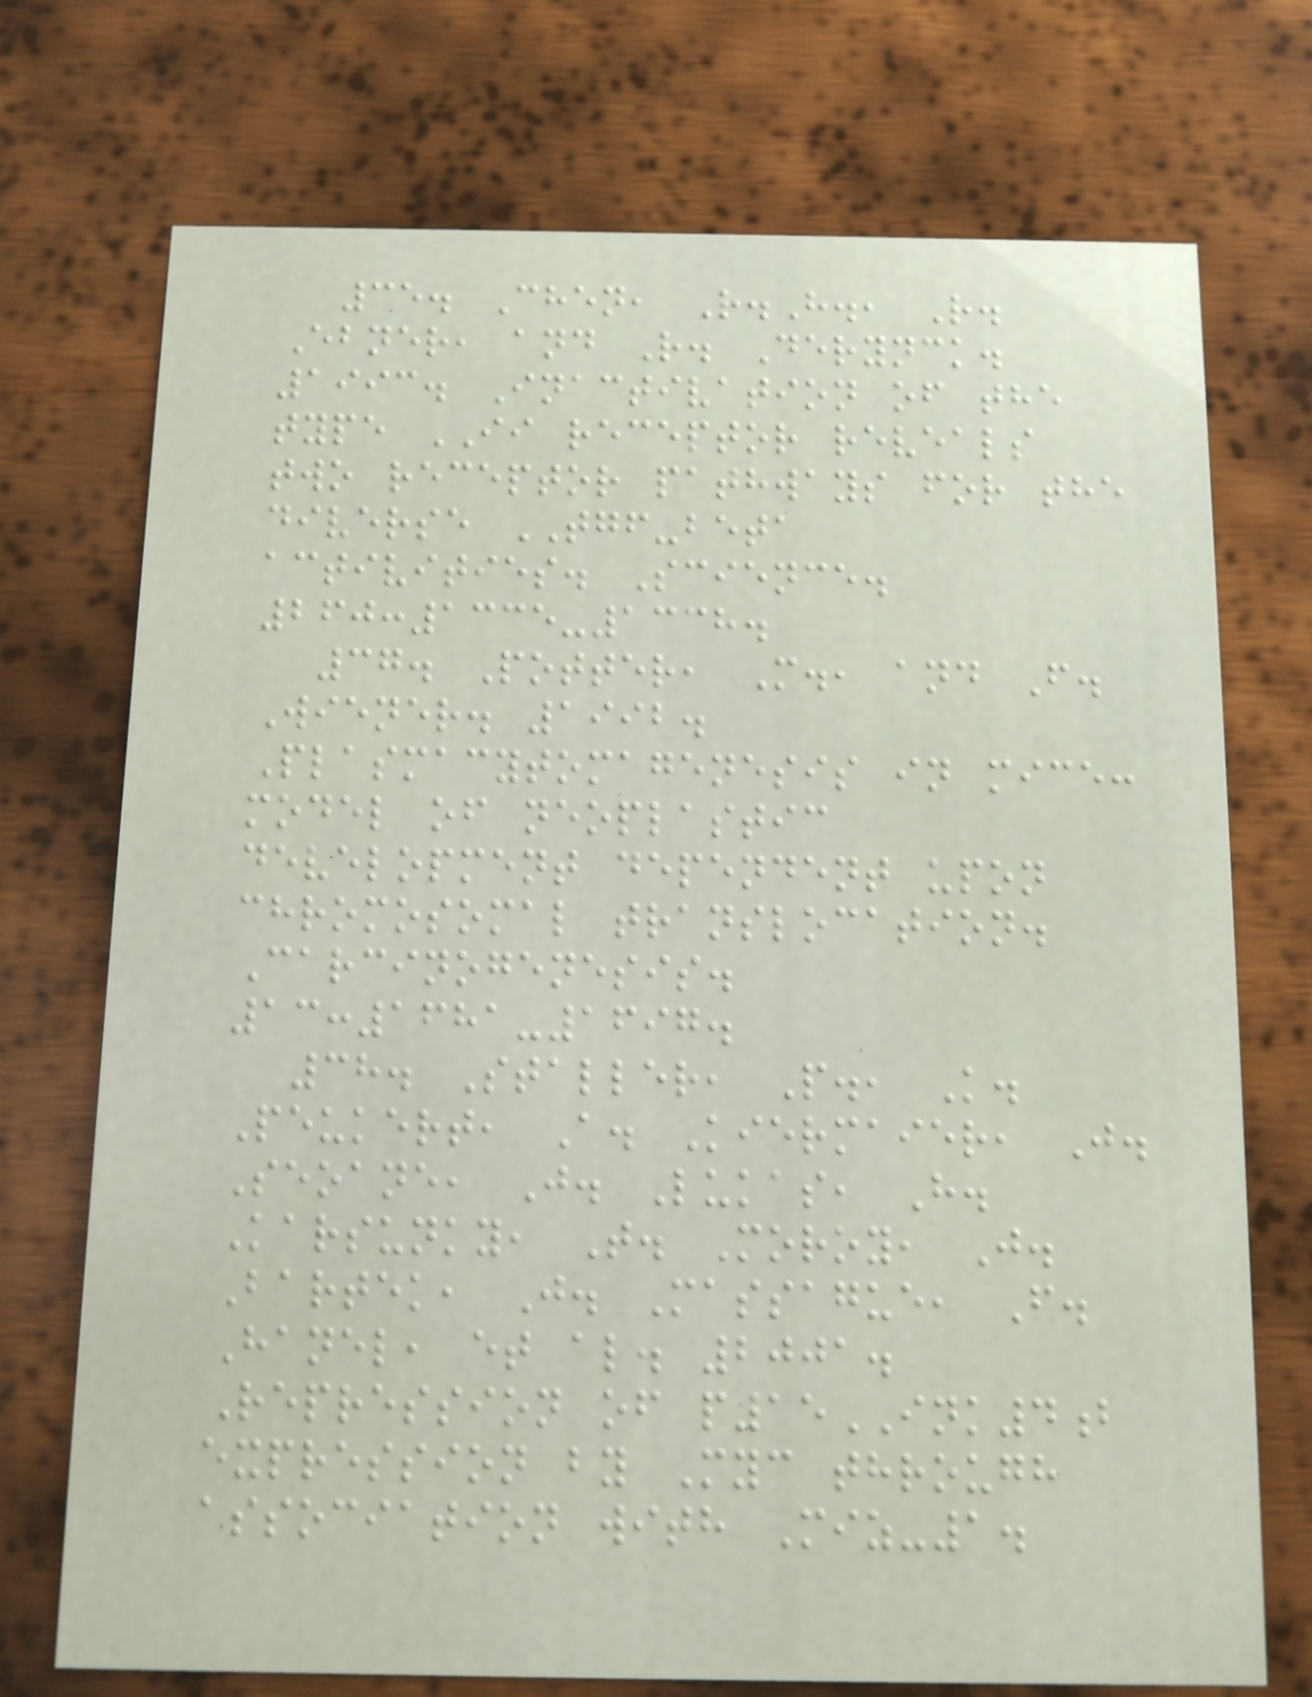35. Chen, R.H., R.
Ebner, and R. Derynck.
1993. Inactivation of the
type II receptor reveals
two receptor pathways for the
diverse TGF-beta
activities. Science.
260:1335-1338.
37. Potter, M., and F.
Wiener. 1992.
Plasmacytomagenesis in mice:
model of neoplastic
development dependent upon
chromosomal translocation.
Carcinogenesis.
13:1681-1697.
38. Staller, P., K.
Peukert, A. Kiermaier, J.
Seoane, J. Lukas, H.
Karsunky, T. Moroy, J.
Bartek, J. Massague, F.
Hanel, et al. 2001.
Repression of p15INK4b
expression by Myc through
association with Miz-1.
